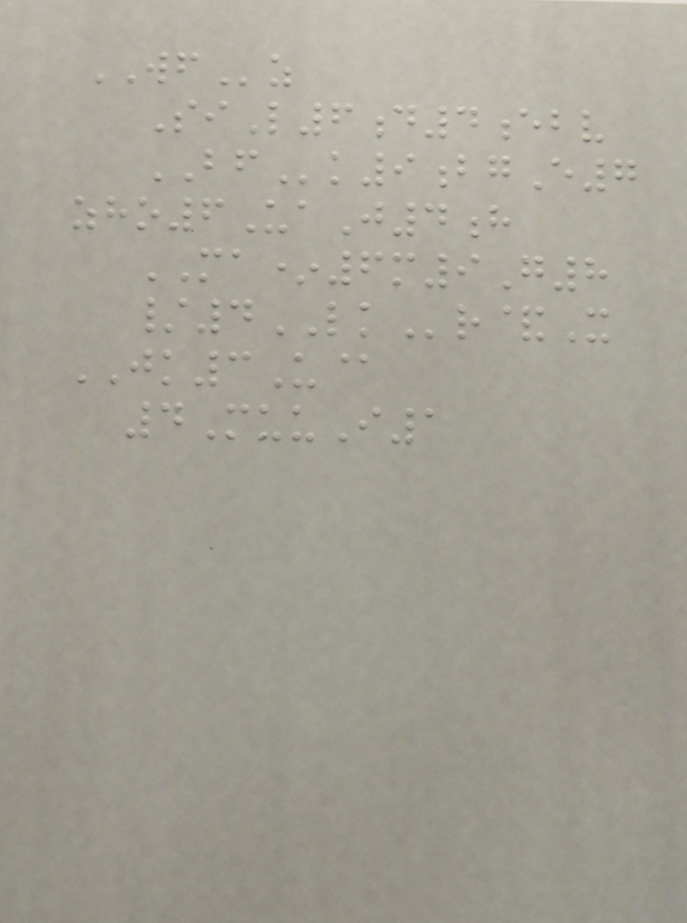WFz
SiL6d4ebv
BFk9bgE7
zho6UaJ4h
MA*6m9G8
/4LKr&X
JK3U@
4MuuI1
